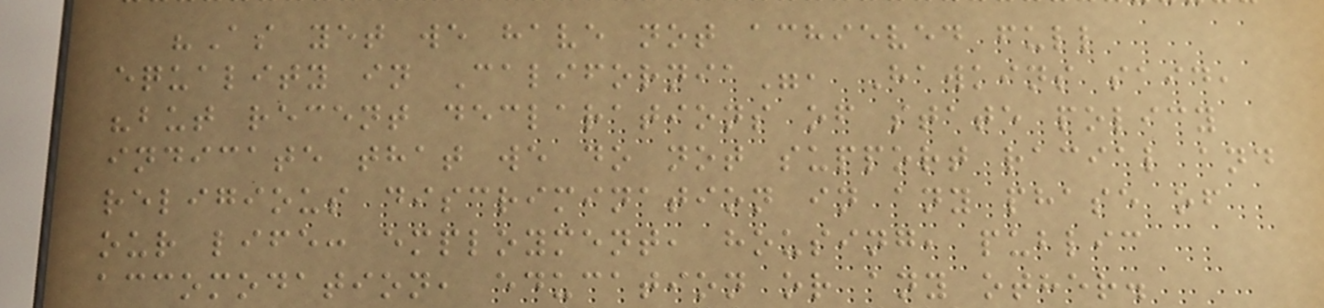"As yet we have not achieved full
equality in California", Hawkins said,
"but recent declarations of state policy
indicate that we do not support racial and
religious discrimination in any phase of
our life: employment, housing, public
accomodation, education or any other.
